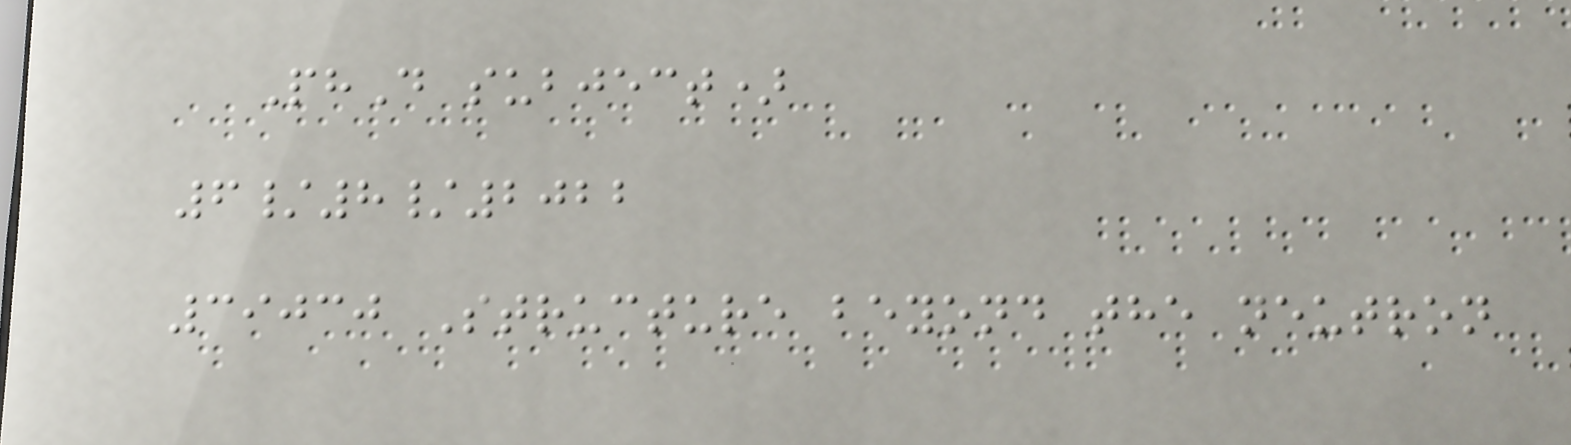PhD subject)
6/8/2022
39030 Structure beyond the neutron
